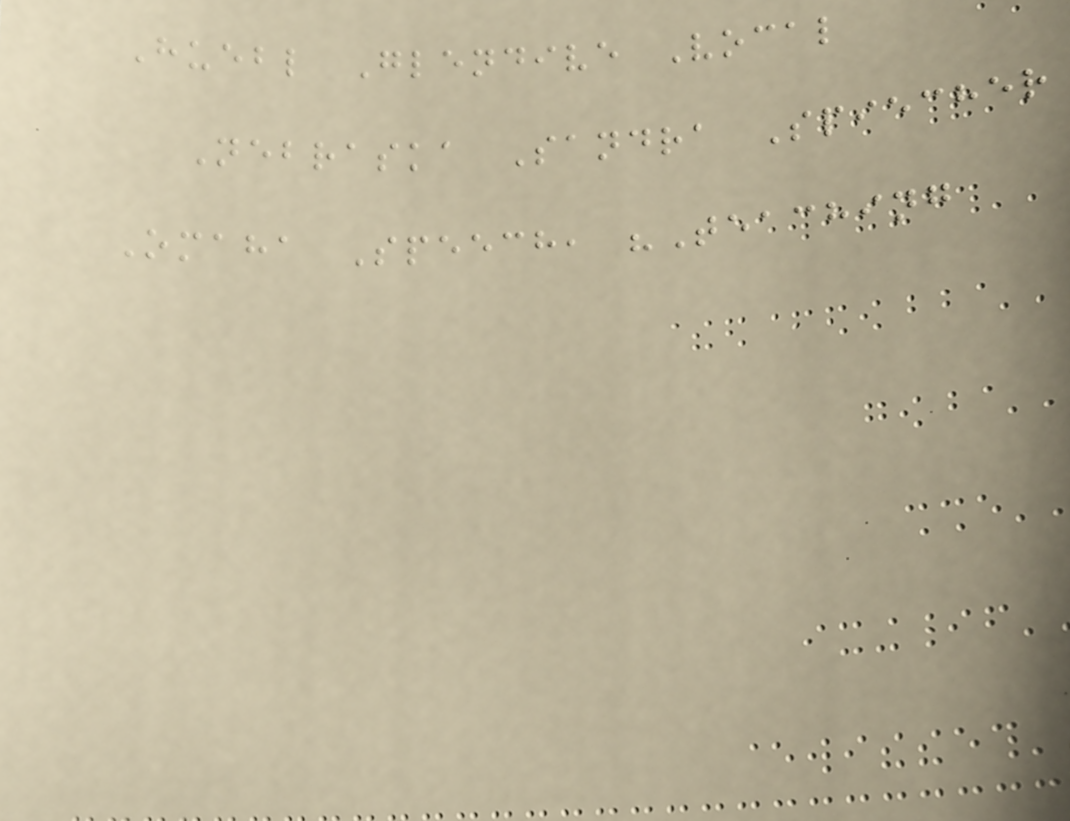Huebl Glendive Vocal
Nebraska Sandra Spiecher
Omaha Speech, "Teaching
